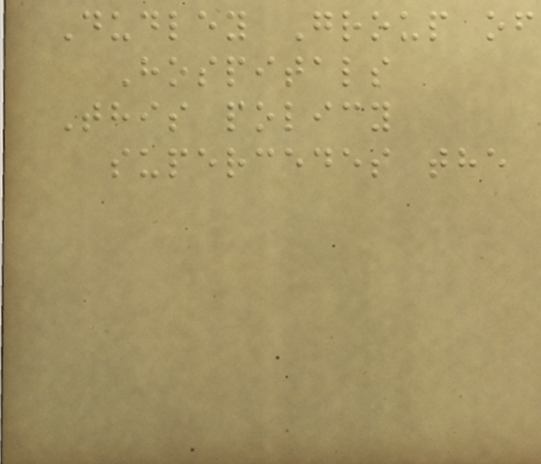Dudley Group of
Hospitals
This policy
supercedes the
